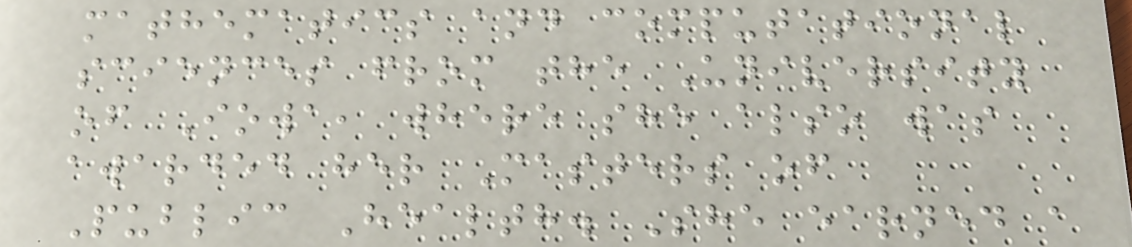mathematics and computational
sciences from the University
of Iowa, where she also was
awarded her Masters of
Public Health. She earned a
